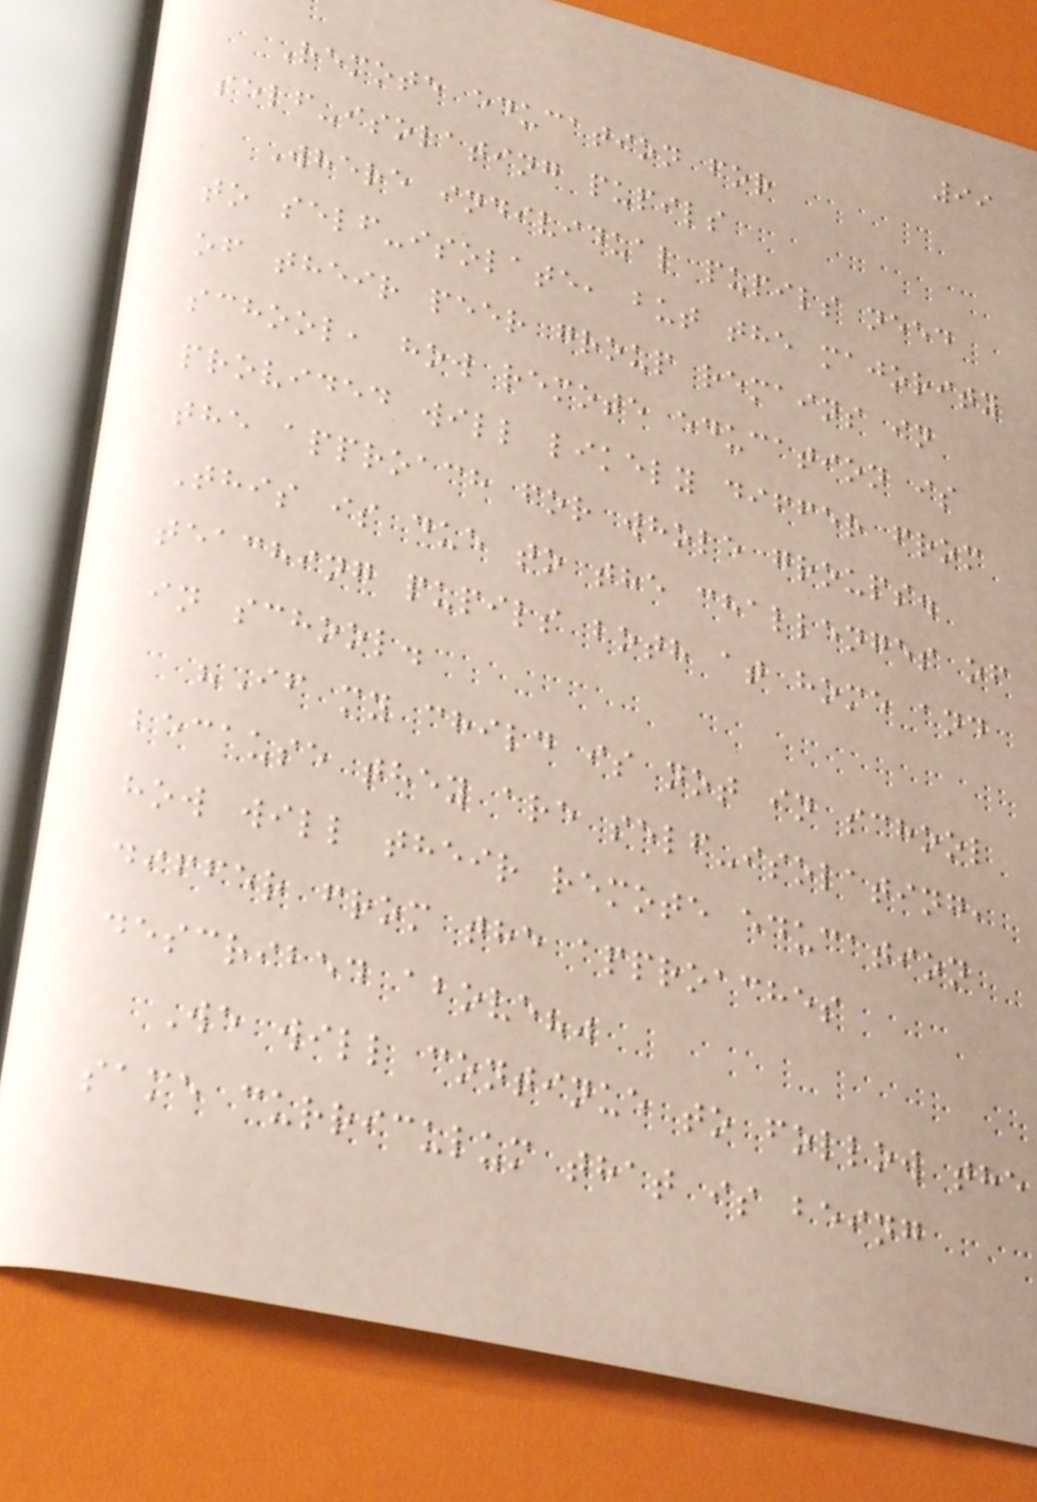99
Remote education for
self-isolating pupils
Where individual pupils need
to self-isolate, but the majority
of their peer group remains in
school, how remote education is
provided will likely differ from
the approach for whole groups.
This is due to the challenges of
teaching pupils both at home and
in school.
"If my child is not in school
because they are self-isolating,
how will their remote education
differ from the approaches
described above?"
We will continue to follow the
same curriculum that is being
